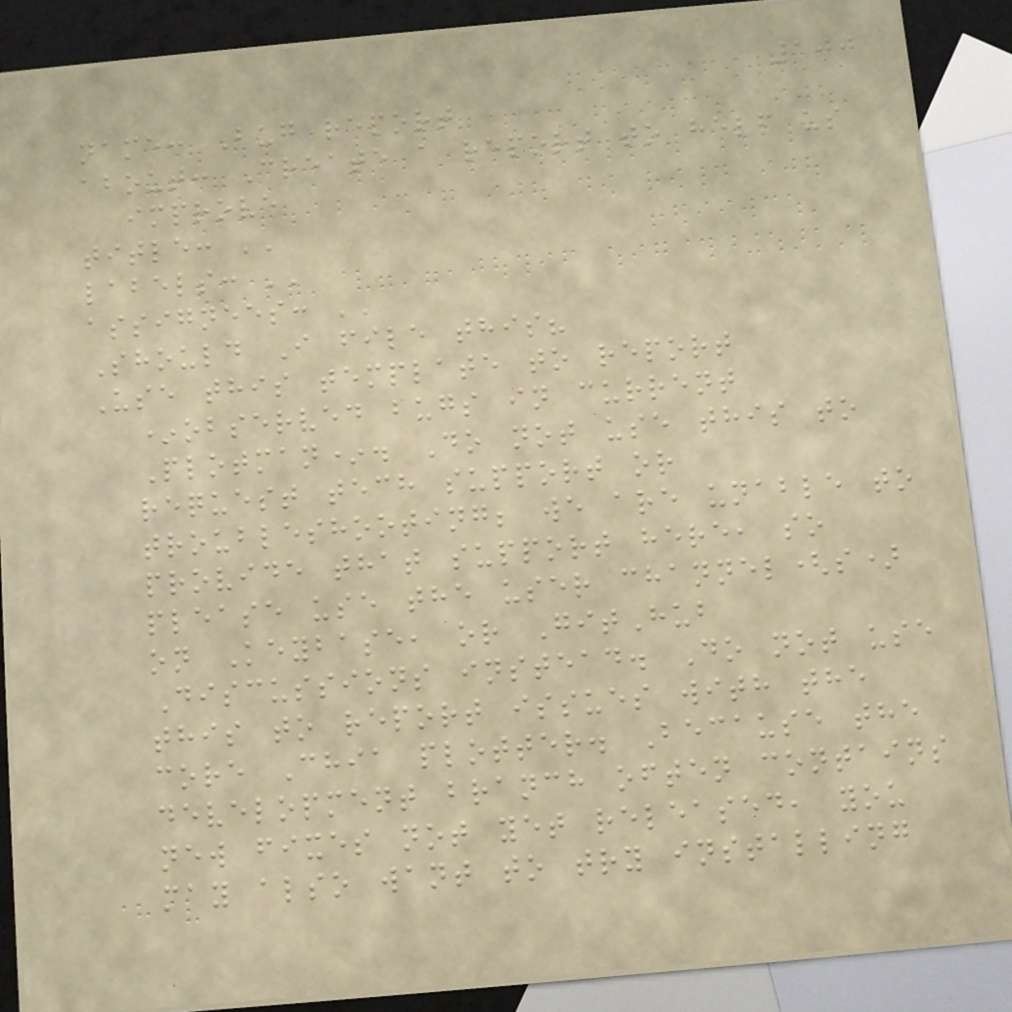100
name: Bug report
about: Create a report to help us
improve
title: ''
labels: ''
assignees: ''
Should I file this?
Use this template to report
*observed bugs in current
Plotman*. Do not use this to
request tech support or
troubleshooting; we are unable to
provide that support here, so
please use the user channel(s)
on Keybase, or GitHub
Discussions instead. Do not use
this to report issues with the
core Chia plotter. Because the
development branch often contains
new fixes not yet released, you
may also want to try installing
